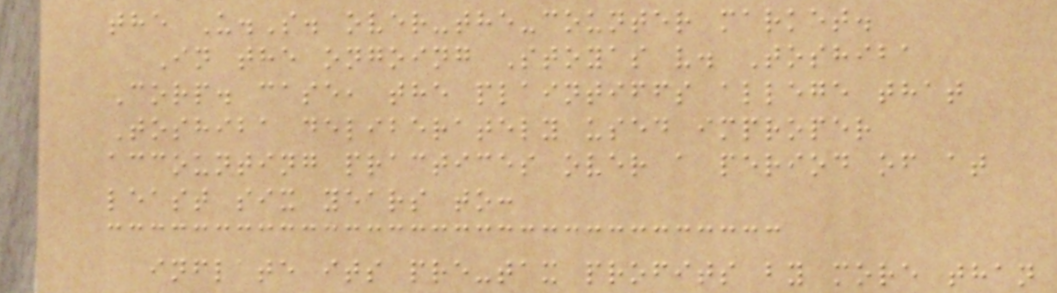the U.S. over-the-counter market.
In the ongoing Stoyas v. Toshiba
Corp. case, the plaintiffs allege that
Toshiba deliberately used improper
accounting practices over a period of at
least six years to:
inflate its pre-tax profits by more than
